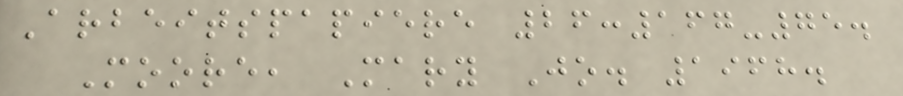Arbeitspapiere 26:167-75.
Moore, Mary Jo. 1968.
